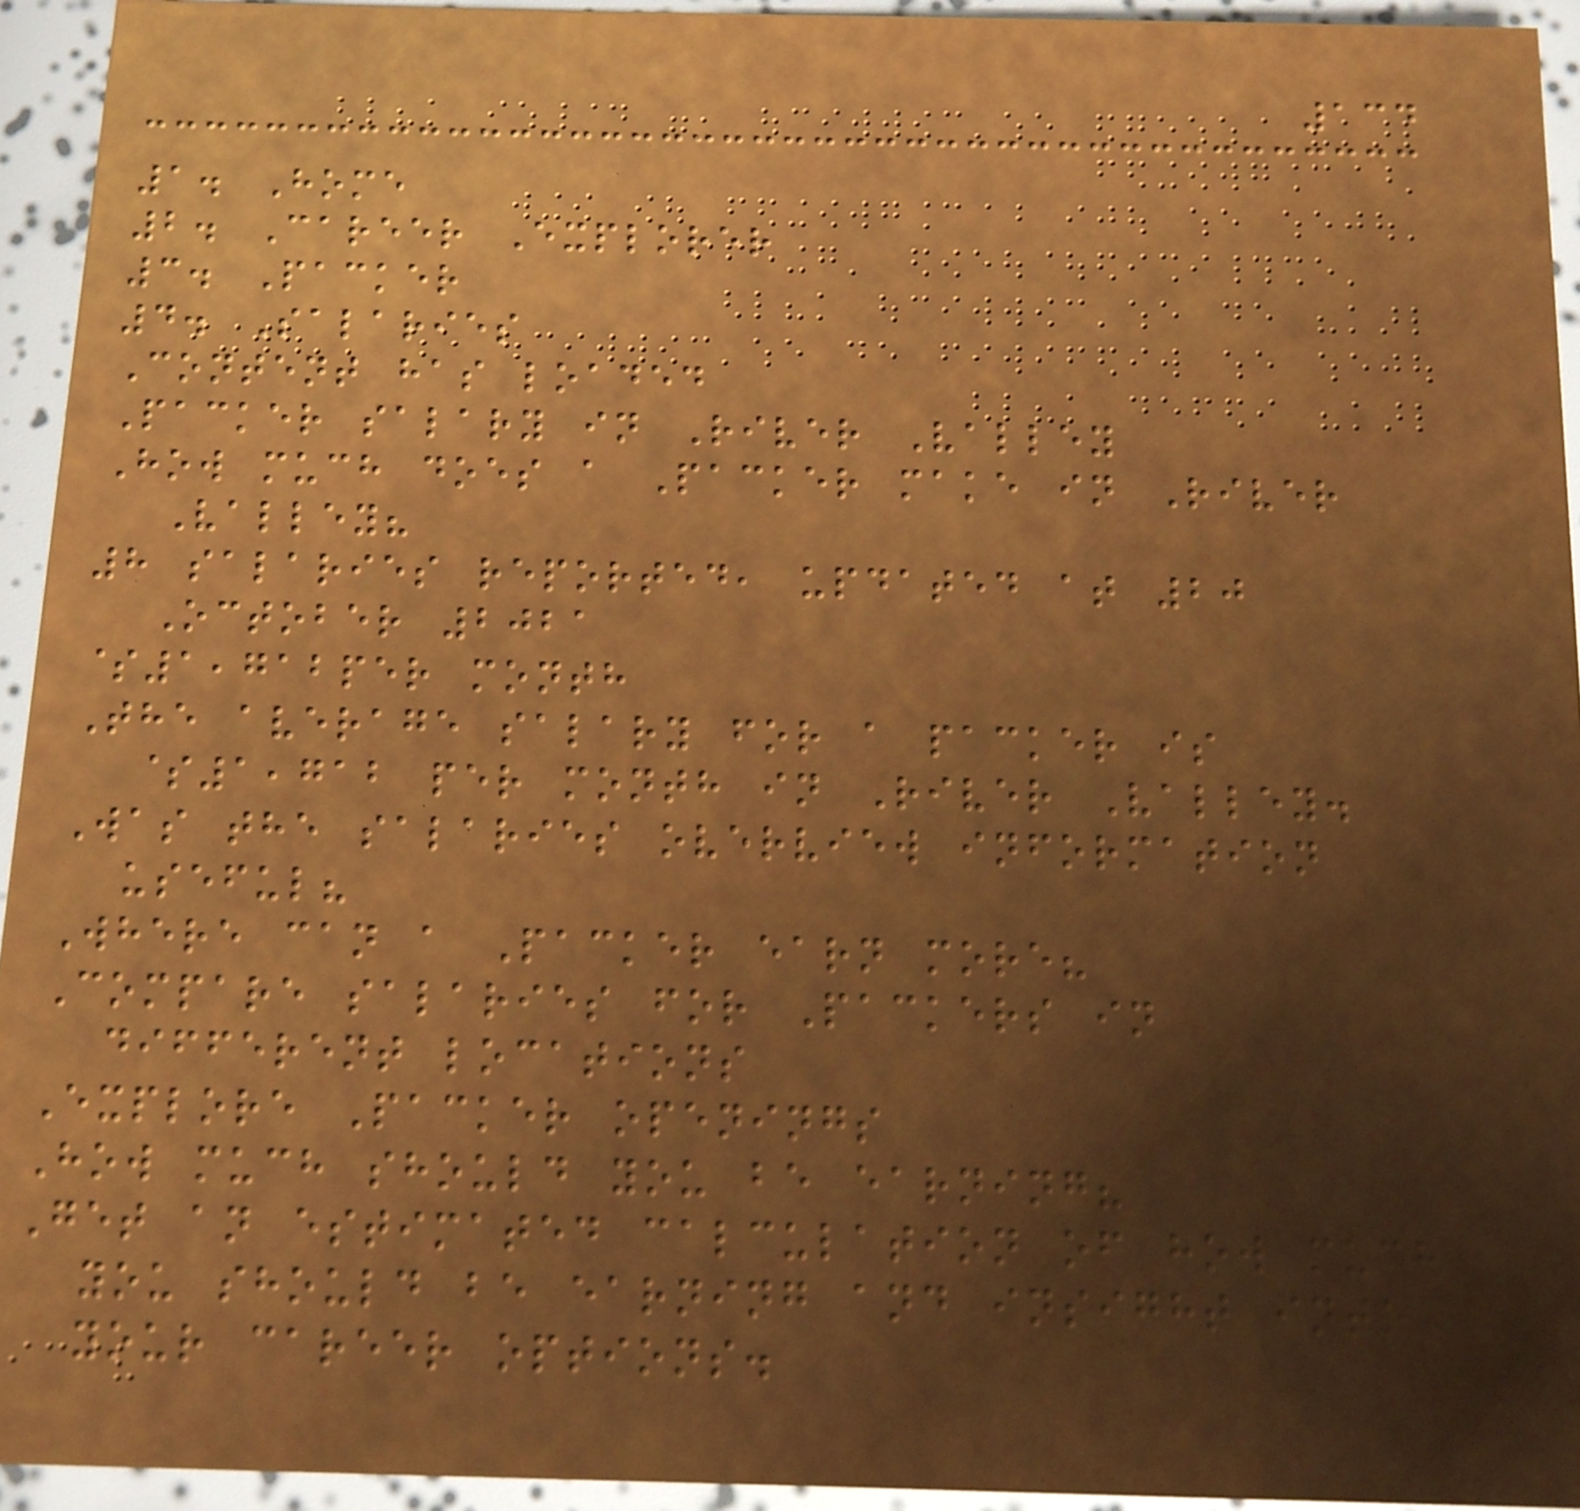134
1. Home
2. Career Explorer
3. Packer
4. Salaries
Content has loaded
Packer salary in River Valley
How much does a Packer make in River
Valley?
8 salaries reported, updated at 20
October 2021
$1,712per month
The average salary for a packer is
$1,712 per month in River Valley.
Was the salaries overview information
useful?
Where can a Packer earn more?
Compare salaries for Packers in
different locations
Explore Packer openings
How much should you be earning?
Get an estimated calculation of how much
you should be earning and insight into
your career options.
